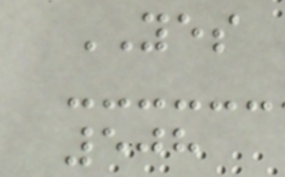YES
508
